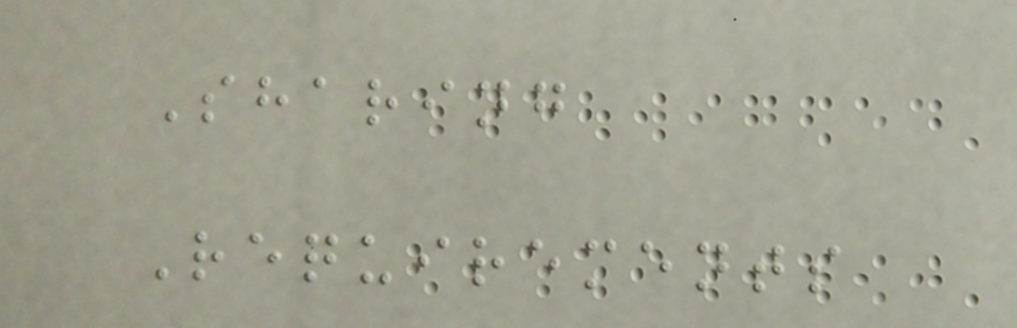Sharing
Requirements
